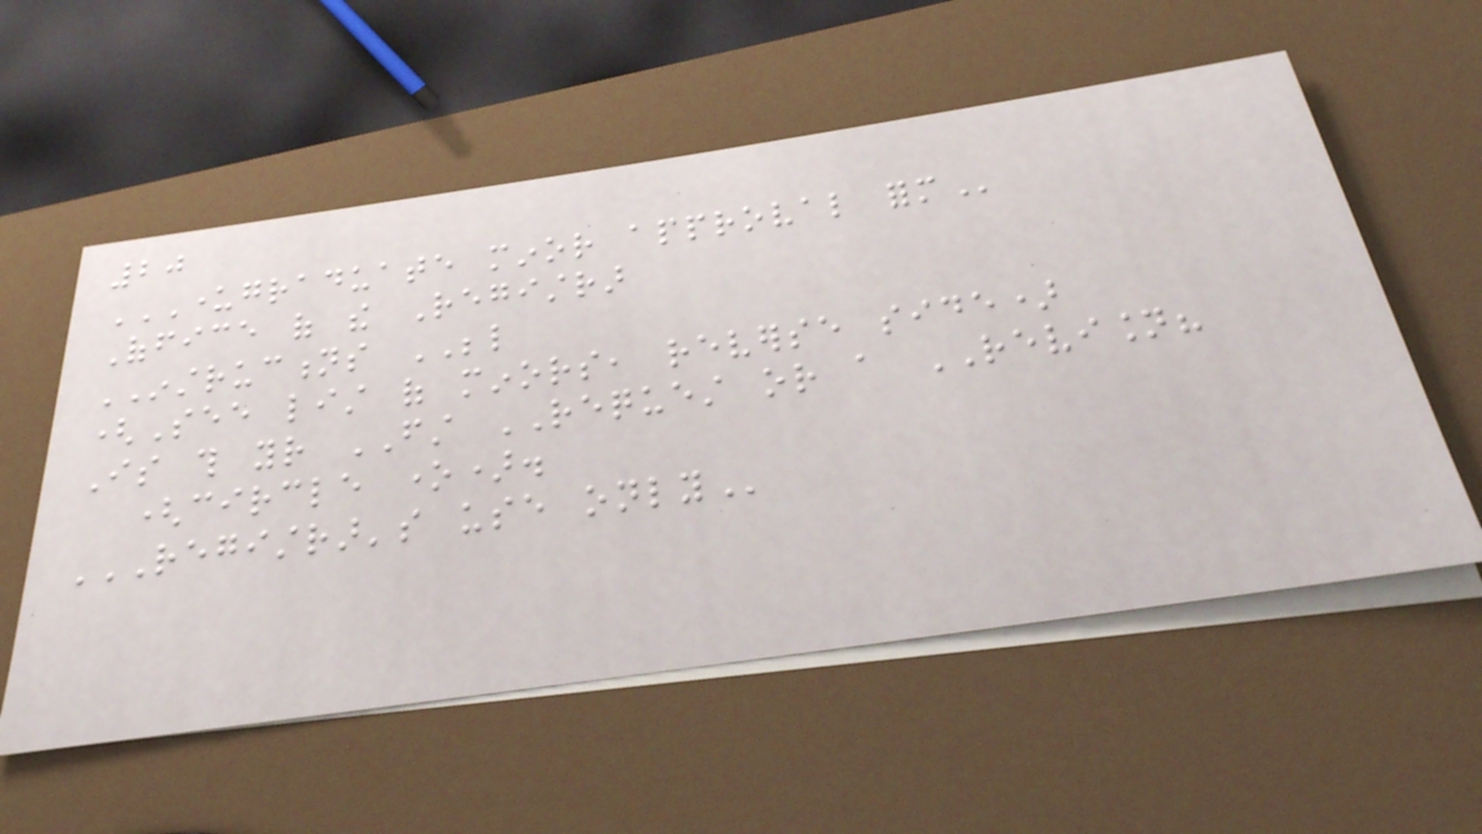20
UNDERGRADUATE MINOR APPROVAL FORM
Office of the Registrar
INSTRUCTIONS BELOW
(See list of minors, reverse side)
Is this your FIRST REQUEST or a REVISION?
(circle one).
REGISTRAR'S USE ONLY
